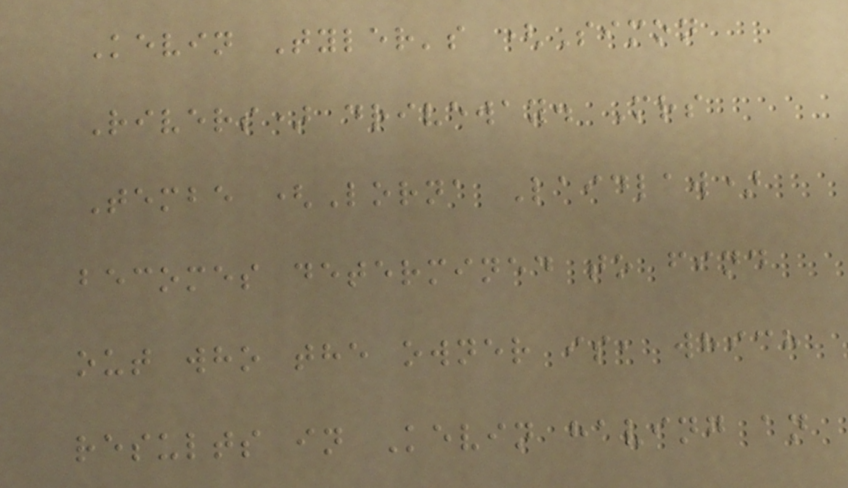Kevin Tyler's (Simon
Rivers) driveway. Mrs
Tembe (Lorna Laidlaw)
becomes determined to find
out who the owner is, which
results in Kevin having an
